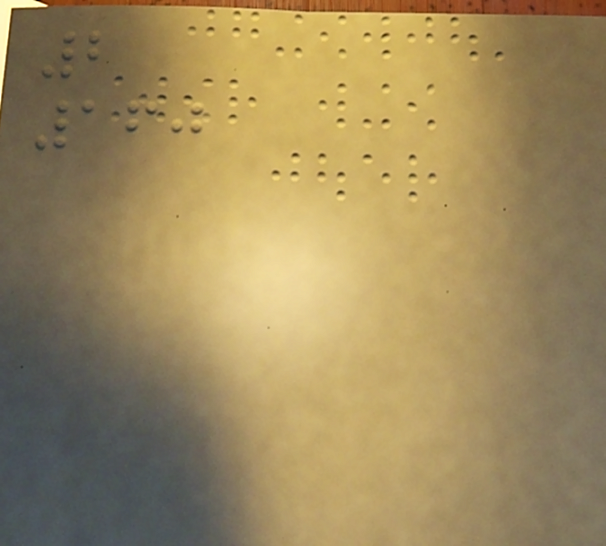2
160
